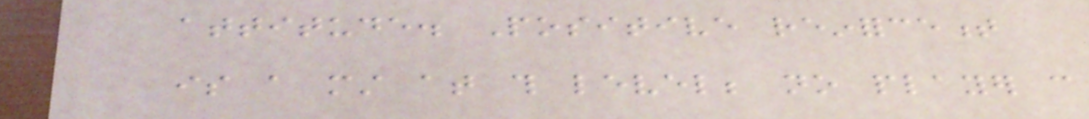attitude. Positive reinforcement
is a must at this level; no player can
